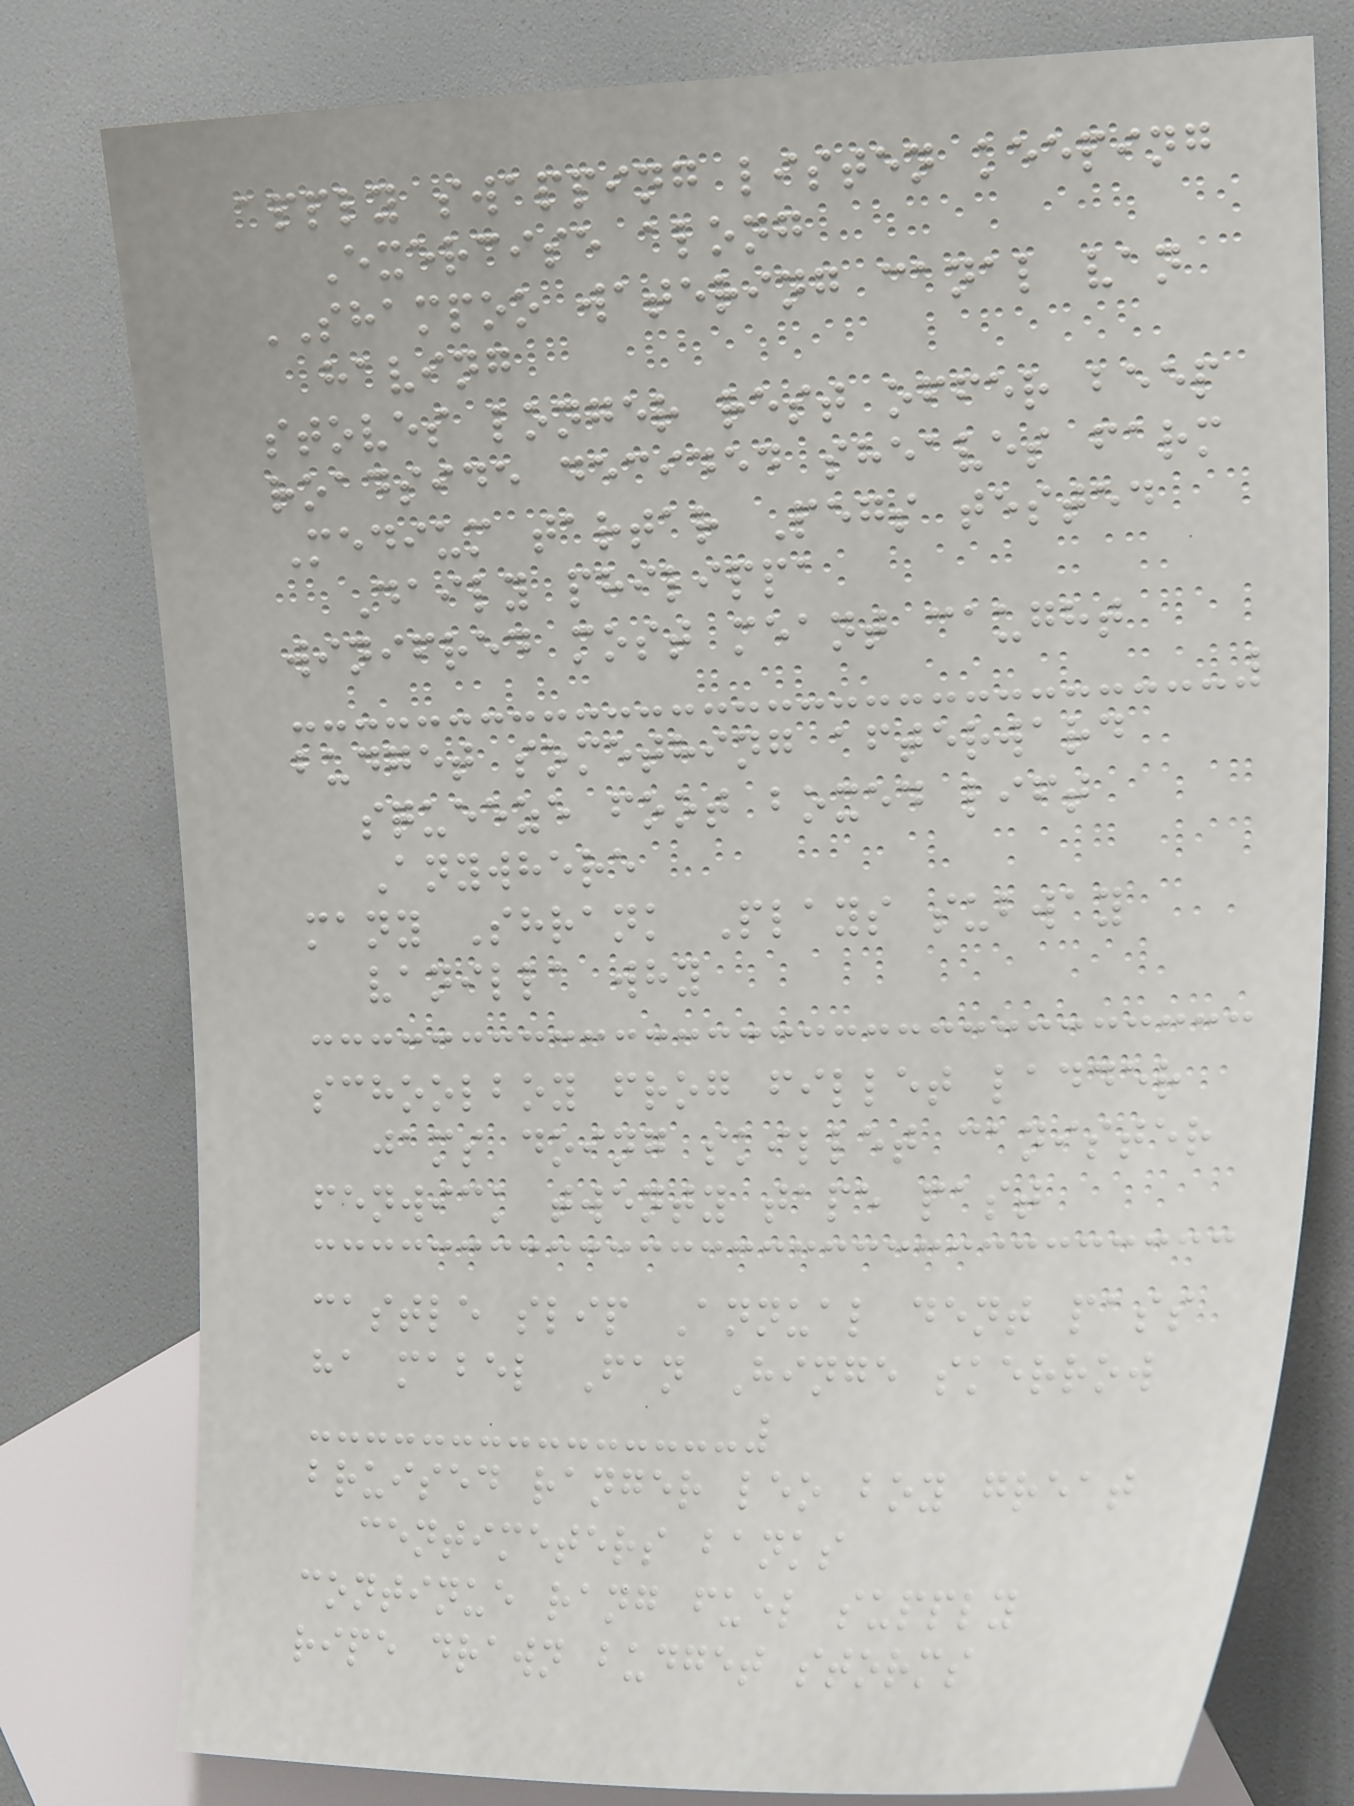apply swapping listen keeping
Exercise along
SHAMPOO watering canal van
having
stoves longer rest offer beep
roadside decided sheaves farm
Medium tartar Pegs tested
Daily philippa
winifred most meant caught
budget something afterward
squeeze foot boxed lift
Anywhere
many Shrank Plays subway
vanilla why
schoolboy frog fillet ladder
jams doing skillet canister
fenwick twenty tape past
castle slip Annual dent pass
ha mabel Fan Hinge skerrow
bruised ranger leo boy great
centimeters banks
continue rang fuel supply
ripe drawn budget storms
